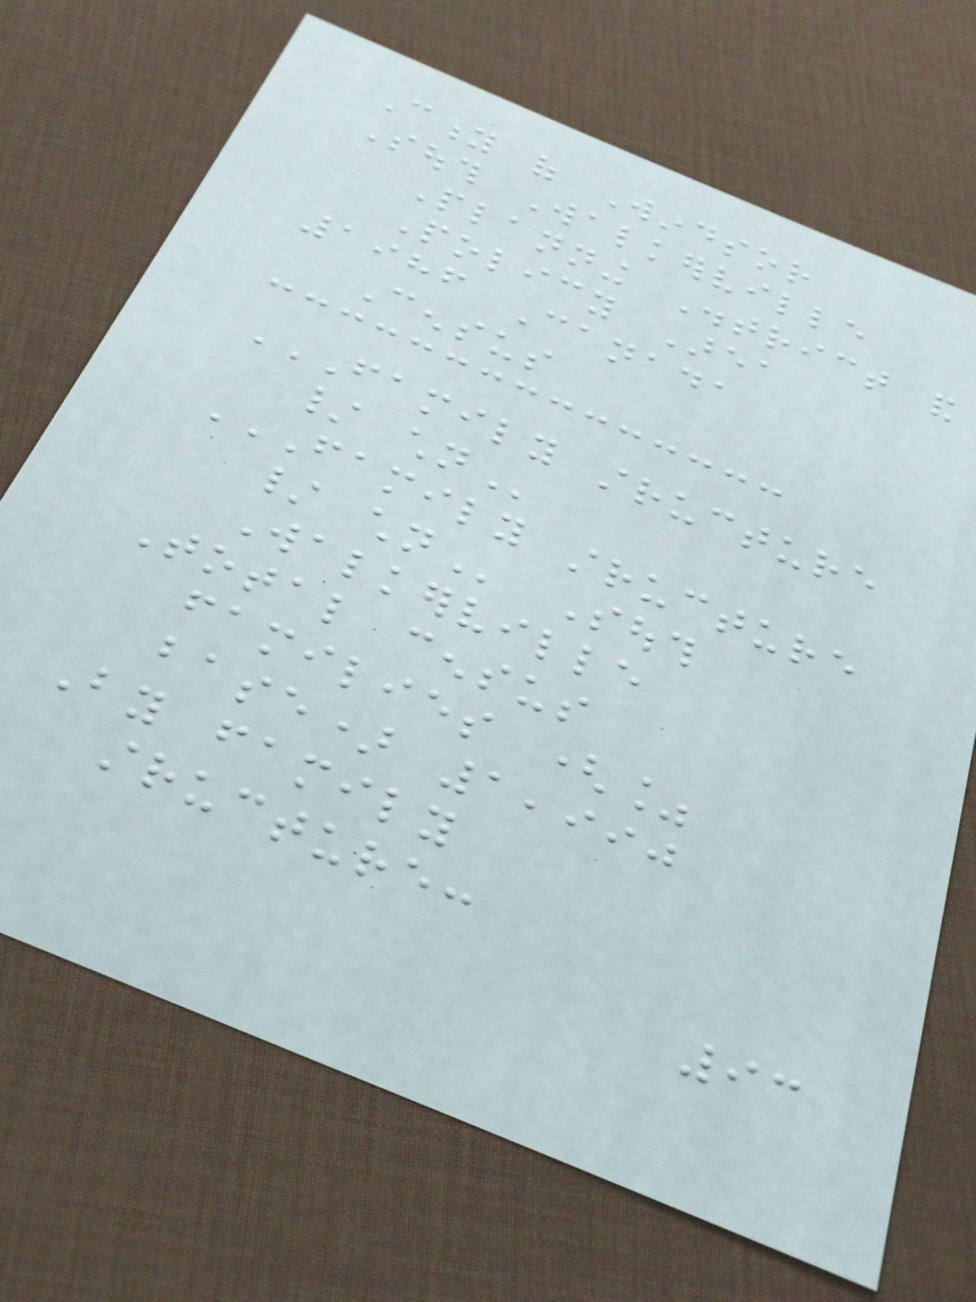City of Windsor
South Walkerville
Planning District and
Policy Area
1986 Canada
Census
FAMILY STRUCTURE
/ CHILDREN
FAMILY STRUCTURE
/ CHILDREN South
Walkerville
Total census
families (%
base) 1,990
By family
structure:
93
